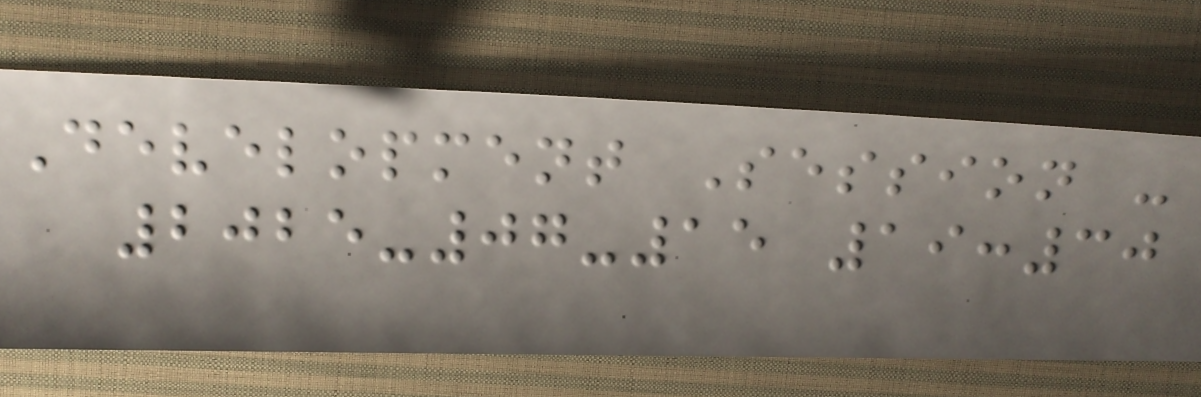Development Session -
2025-07-15 19:30
